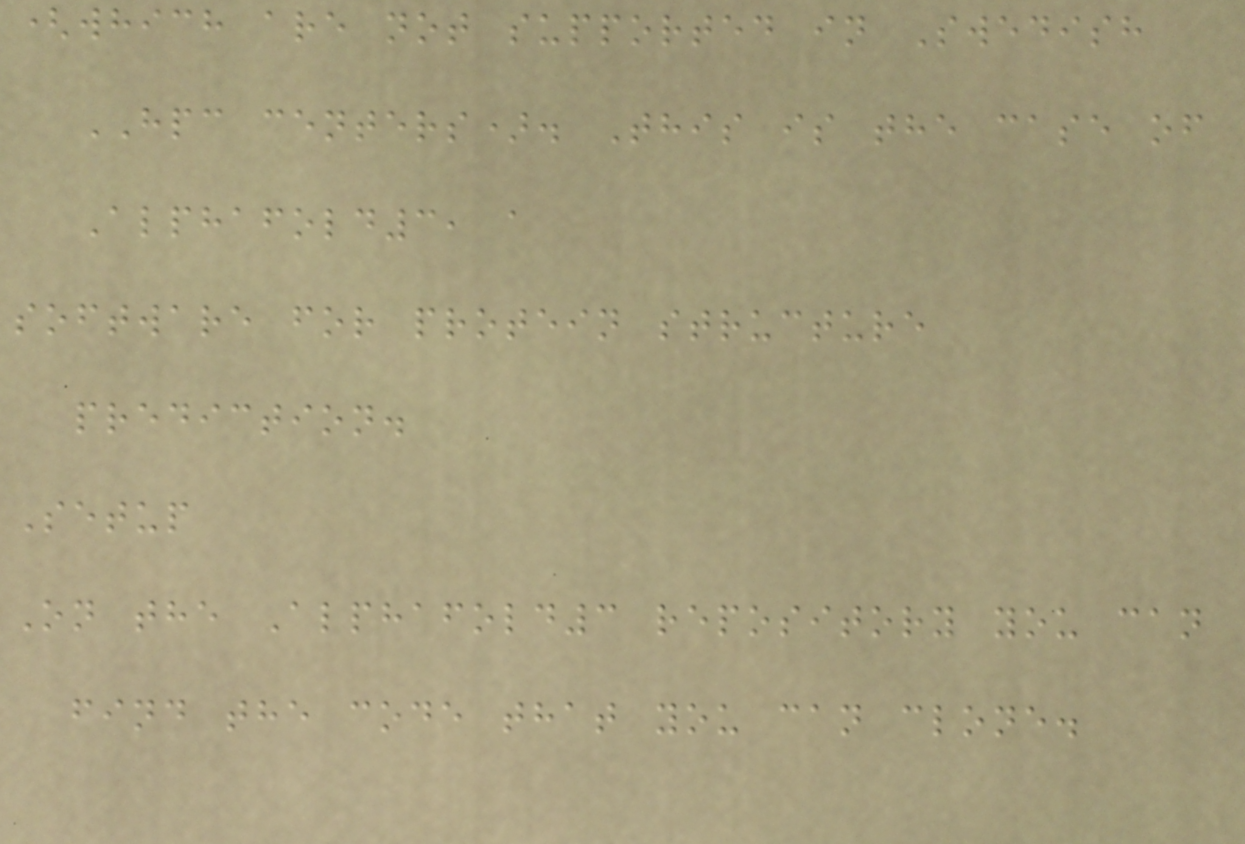(which are not supported in Swedish
HPC centers). This is the case of
Alphafold3, a
software for protein structure
prediction.
Setup
On the Alphafold3 repository you can
find the code that you can clone.
